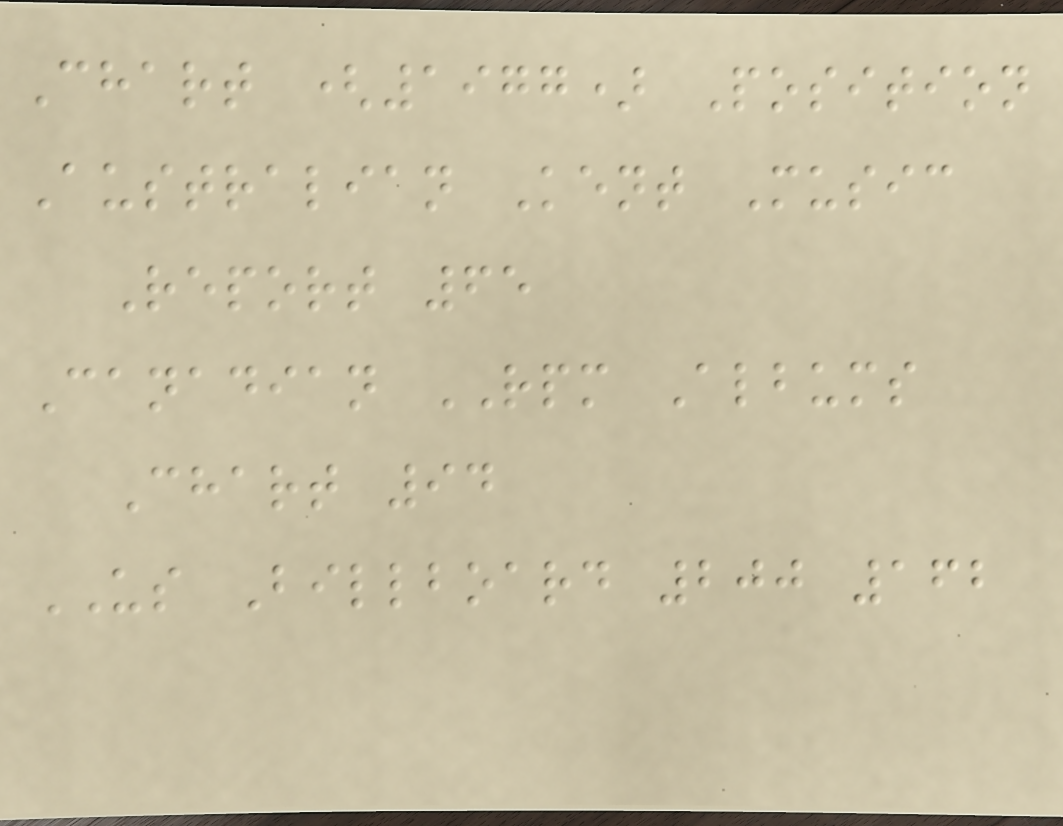Chart (1977) Position
Australian Kent Music
Report 65
Canadian RPM Albums
Chart 94
US Billboard 200 162
